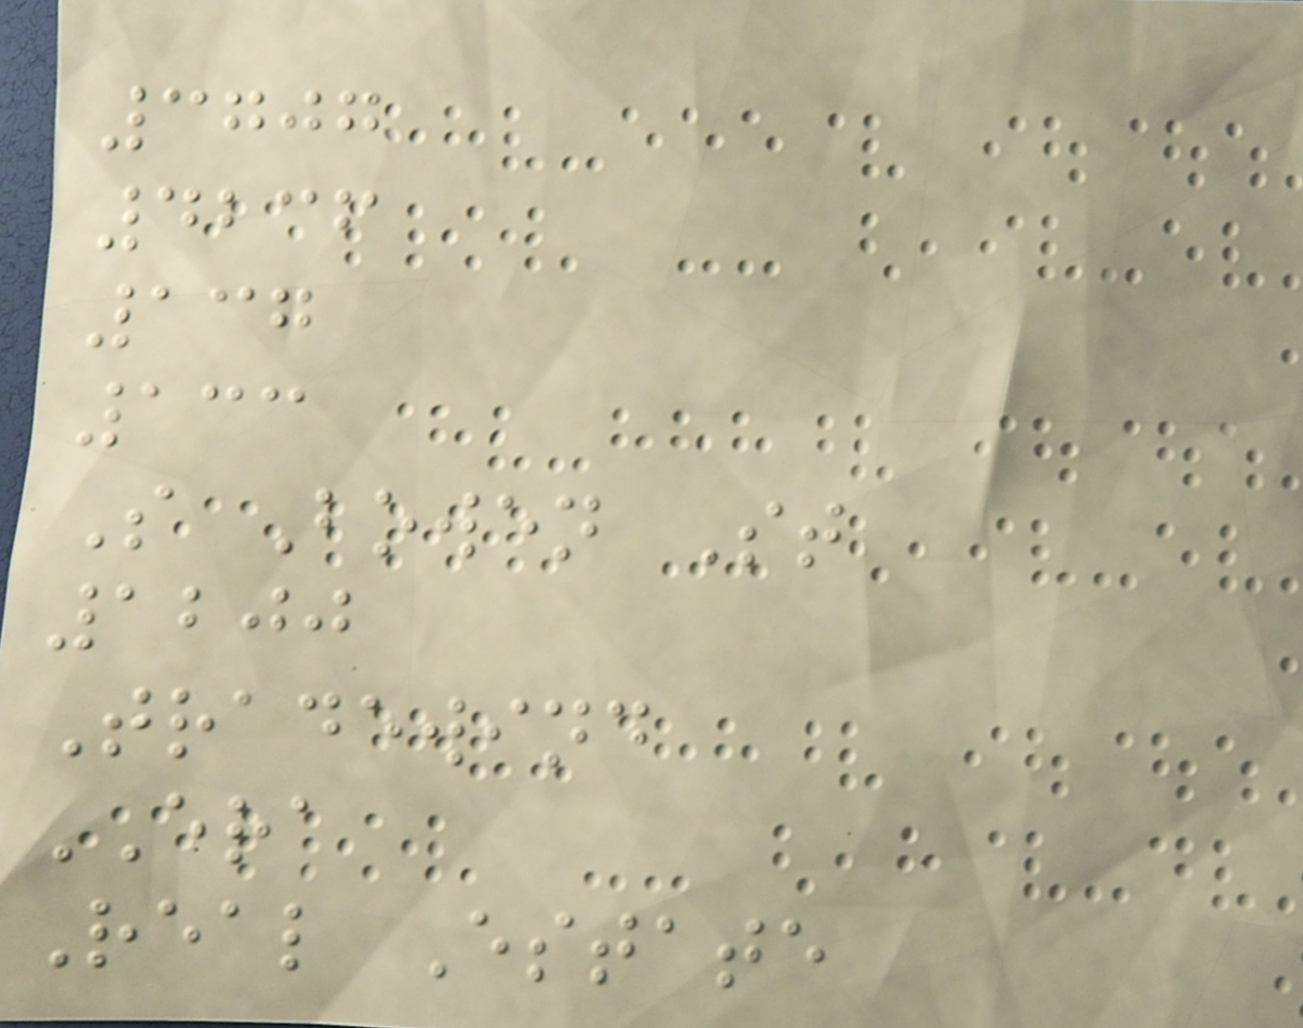3707
4236
137
133
S Bowen St
1200
Tradewind
ERA
Real Estate
